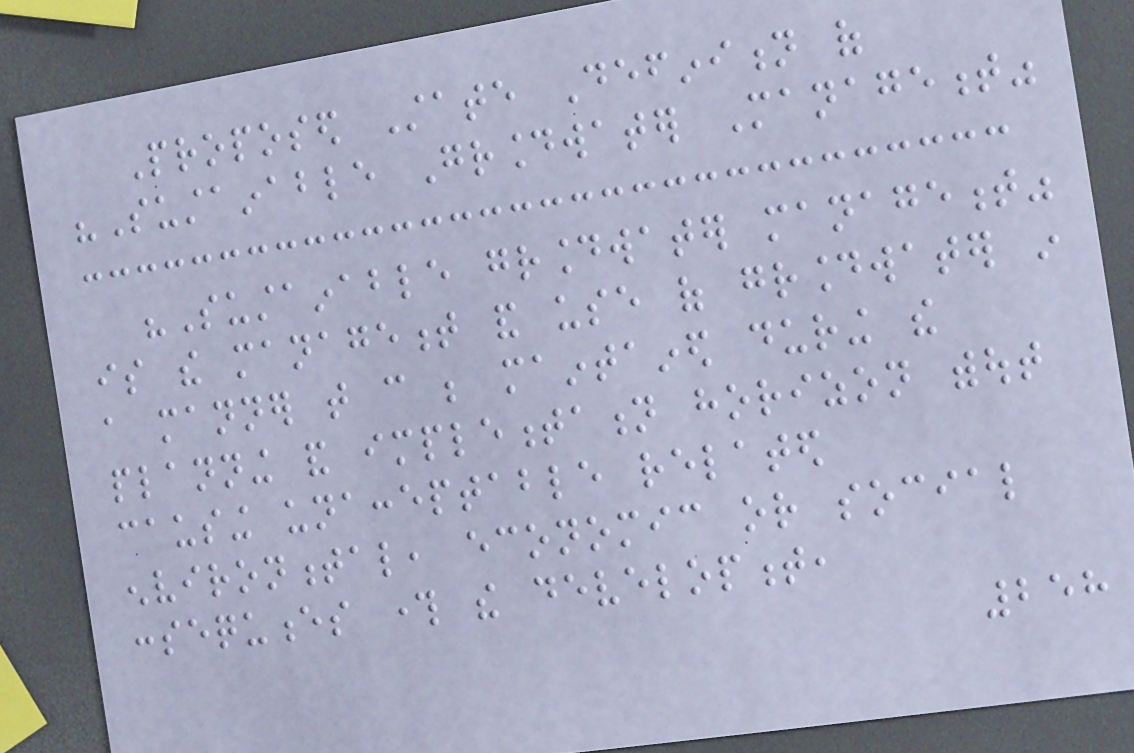Proposed State Definition of
"Sustainable Groundwater Management"
"Sustainable groundwater management"
is the management and use of groundwater in
a manner that can be maintained during the
planning and implementation horizon without
causing unacceptable related
environmental, economic or social
consequences through the development,
258
